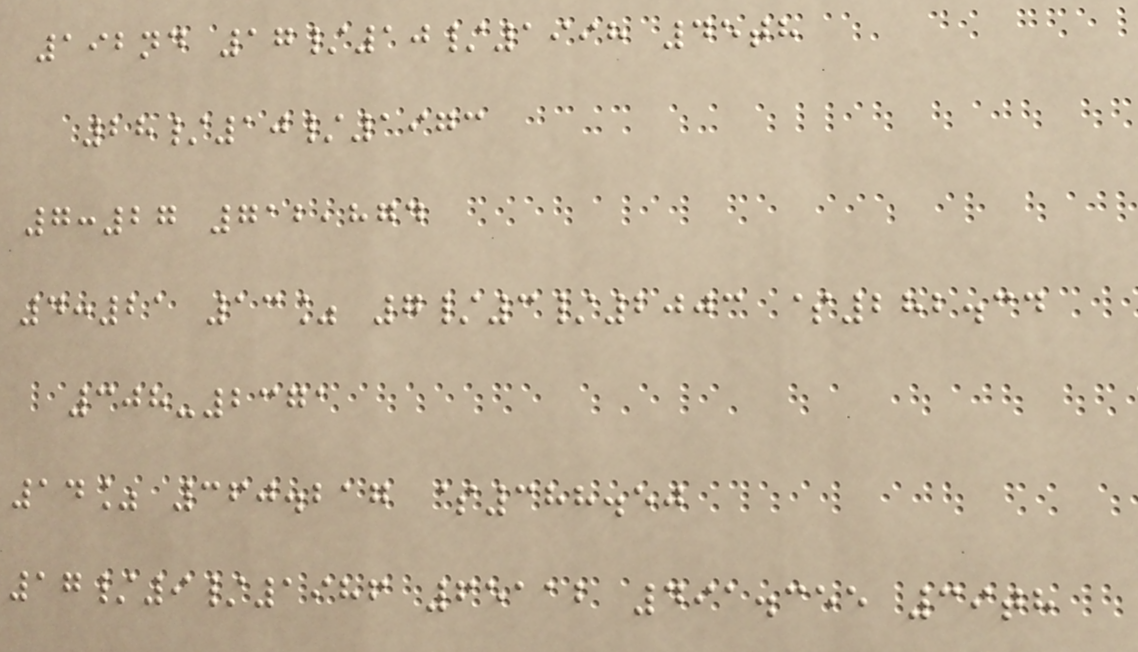192nd 17/10/1998 45th
28/10/1973
7:27 712,874
4:21 13% 7/3/2003 $282.34
308-2371
14% 360.217 $388.50
17/9/1986 65112 491.355 39th
